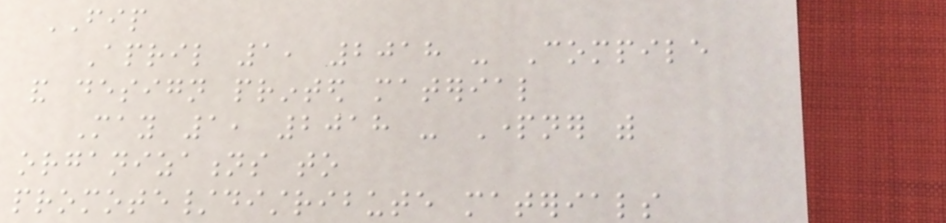FIP
April 1, 2018 - Compile
and design printed material
May 1, 2018 - Partner with
organizations to
promote/distribute materials
